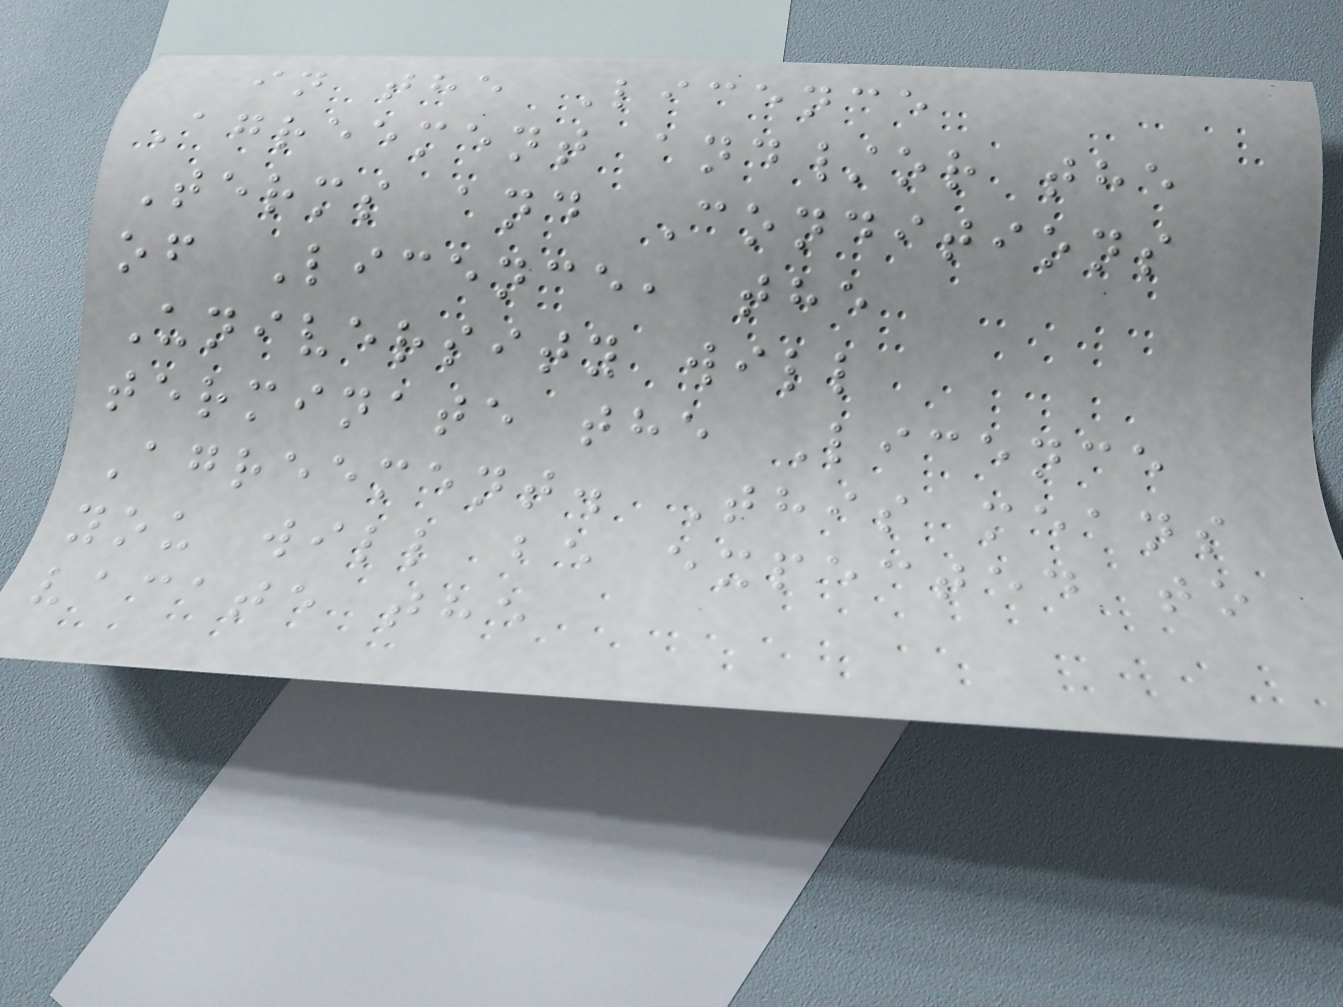in the Licence
Agreement and/or the
Terms and Conditions
of Licence, the
University will
terminate the Licence
Agreement. This means
you will be expected to
vacate the
